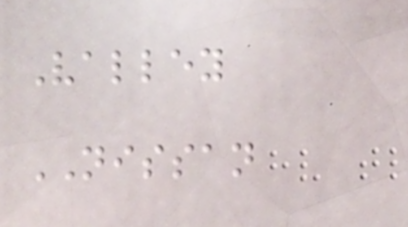Valley
NISSAN
